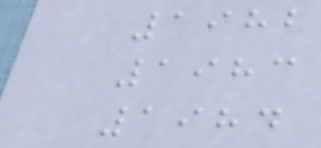1982
1983
1984
